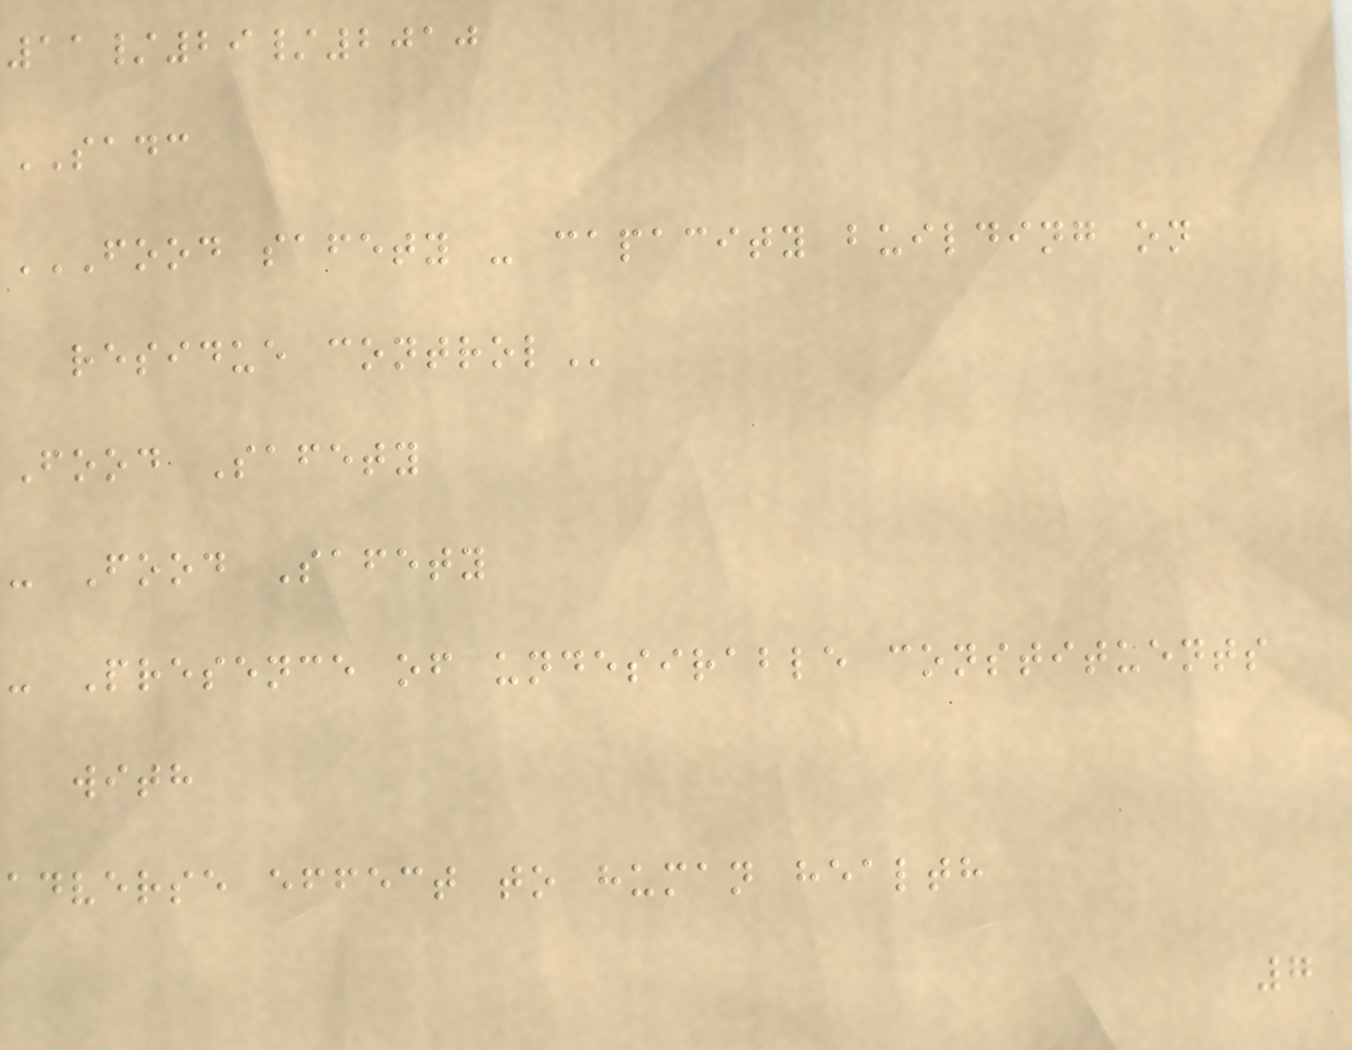11/29/2010
SADC
FOOD SAFETY - CAPACITY BUILDING ON
RESIDUE CONTROL
Food Safety
- Food Safety
- Presence of undesirable constituents
with
adverse effect to human health
7
